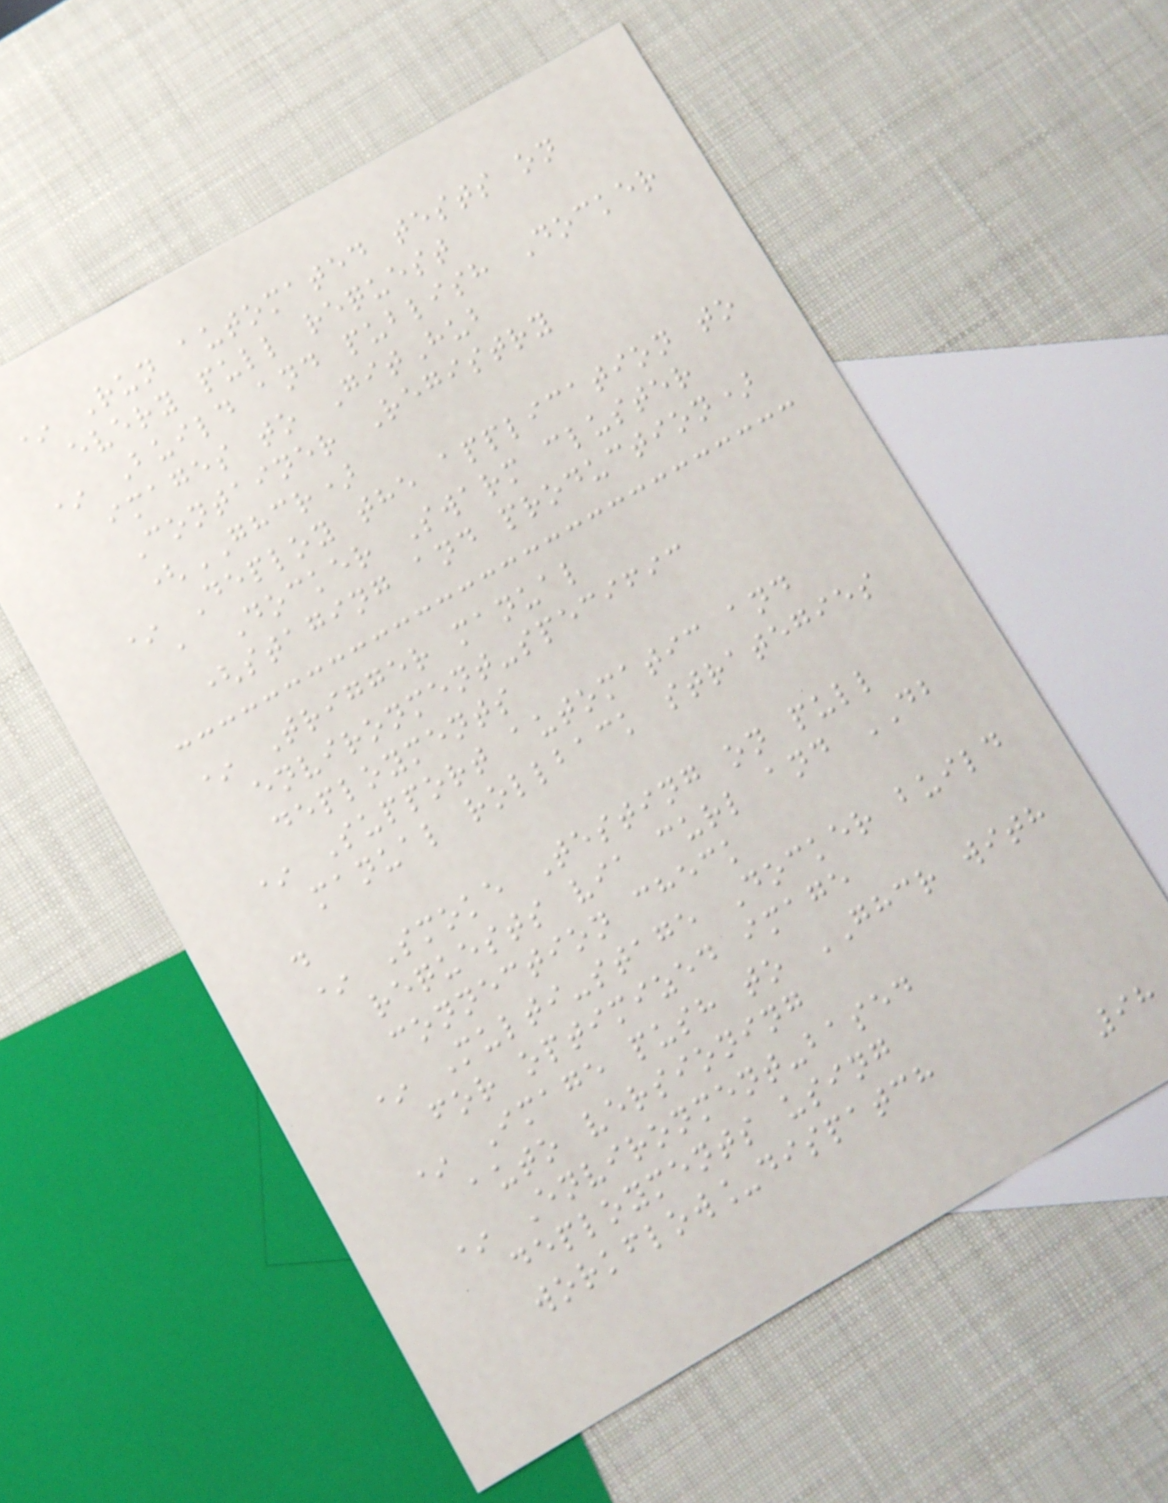* Run automated tests on
every pull request
* Build and publish Docker
images to GitHub
Container Registry
(GHCR)
* Deploy the application to
a Docker Swarm cluster
(staging and production)
* Trigger manual
environment-specific
deployments
* Support automatic and
manual rollback strategies
.
* Smoke Testing on pull
requests via curl and DB
connection check
* Multi-stage Docker build
for optimized image
* Image push to GHCR with
auto versioning
* Environment-based
deployments using
workflow_dispatch
98
